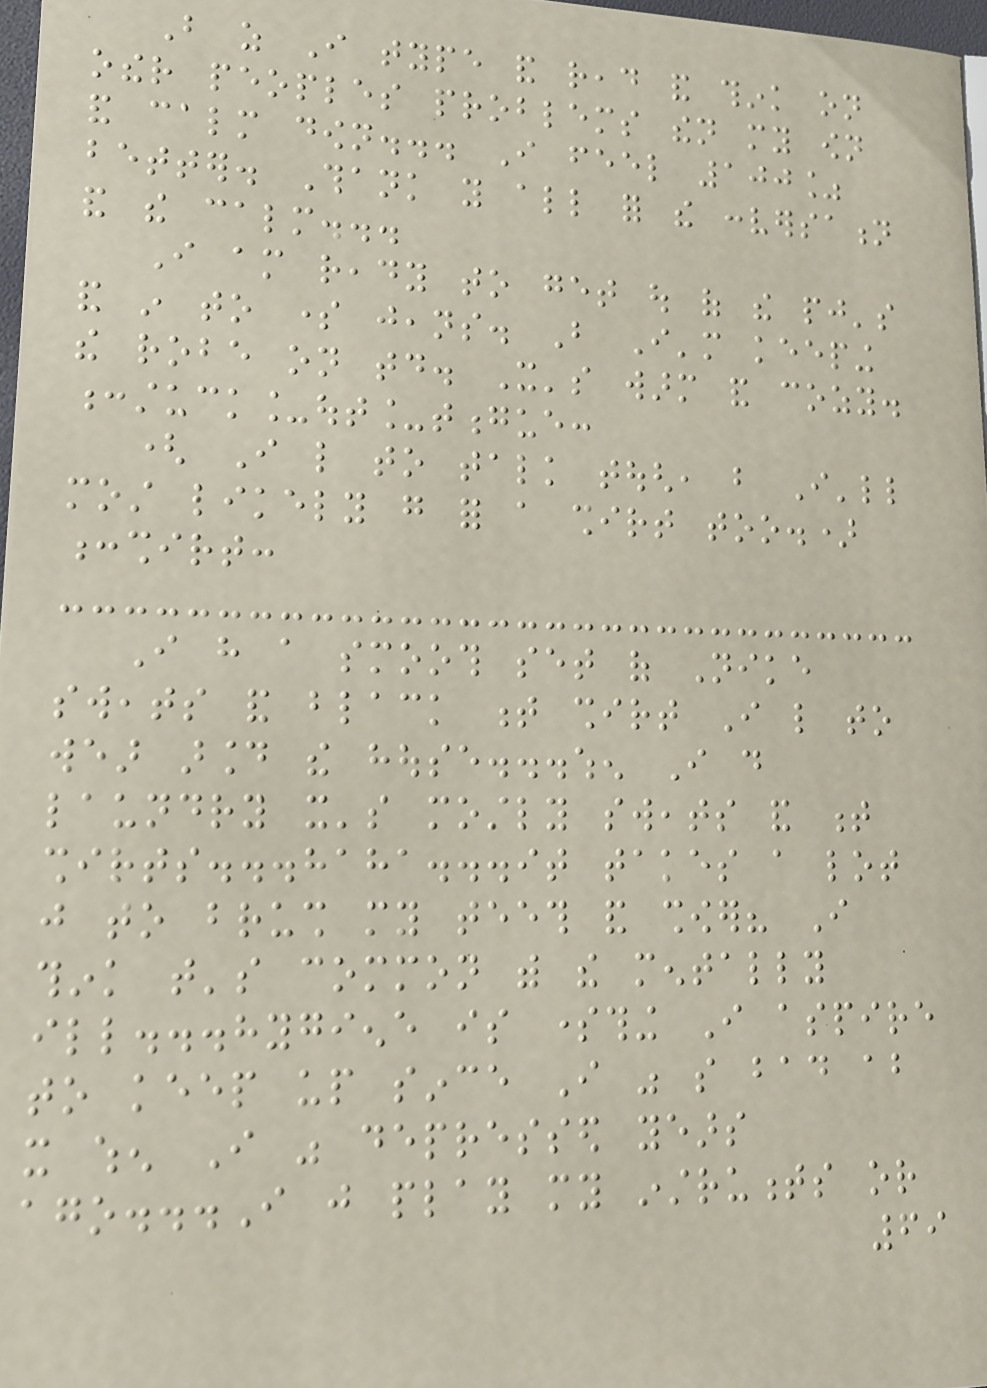But as I type and read and think on
other peoples problems then my own
and calm down... I feel 100%
better. Thank you all for the conversation
and the calm...
I am ready to get out of the pj's
and in to some jeans. But I'm keeping
the robe on today. It's warm and cozy.
:stuck_out_tongue:
( I like to talk tough, but I'll
most likely go for a shirt too.)
:shirt:
I have a smooth set of Nike
sweats and black t shirt I like to
wear around the house...when I do
laundry it's mostly sweats and t
shirts...haha...it takes a lot
just to brush my teeth and shower? I
think that's common with the mentally
ill...hygiene is something I aspire
to keep up since I was so bad about
it when I was depressed years
ago...I just play my instruments or
69
